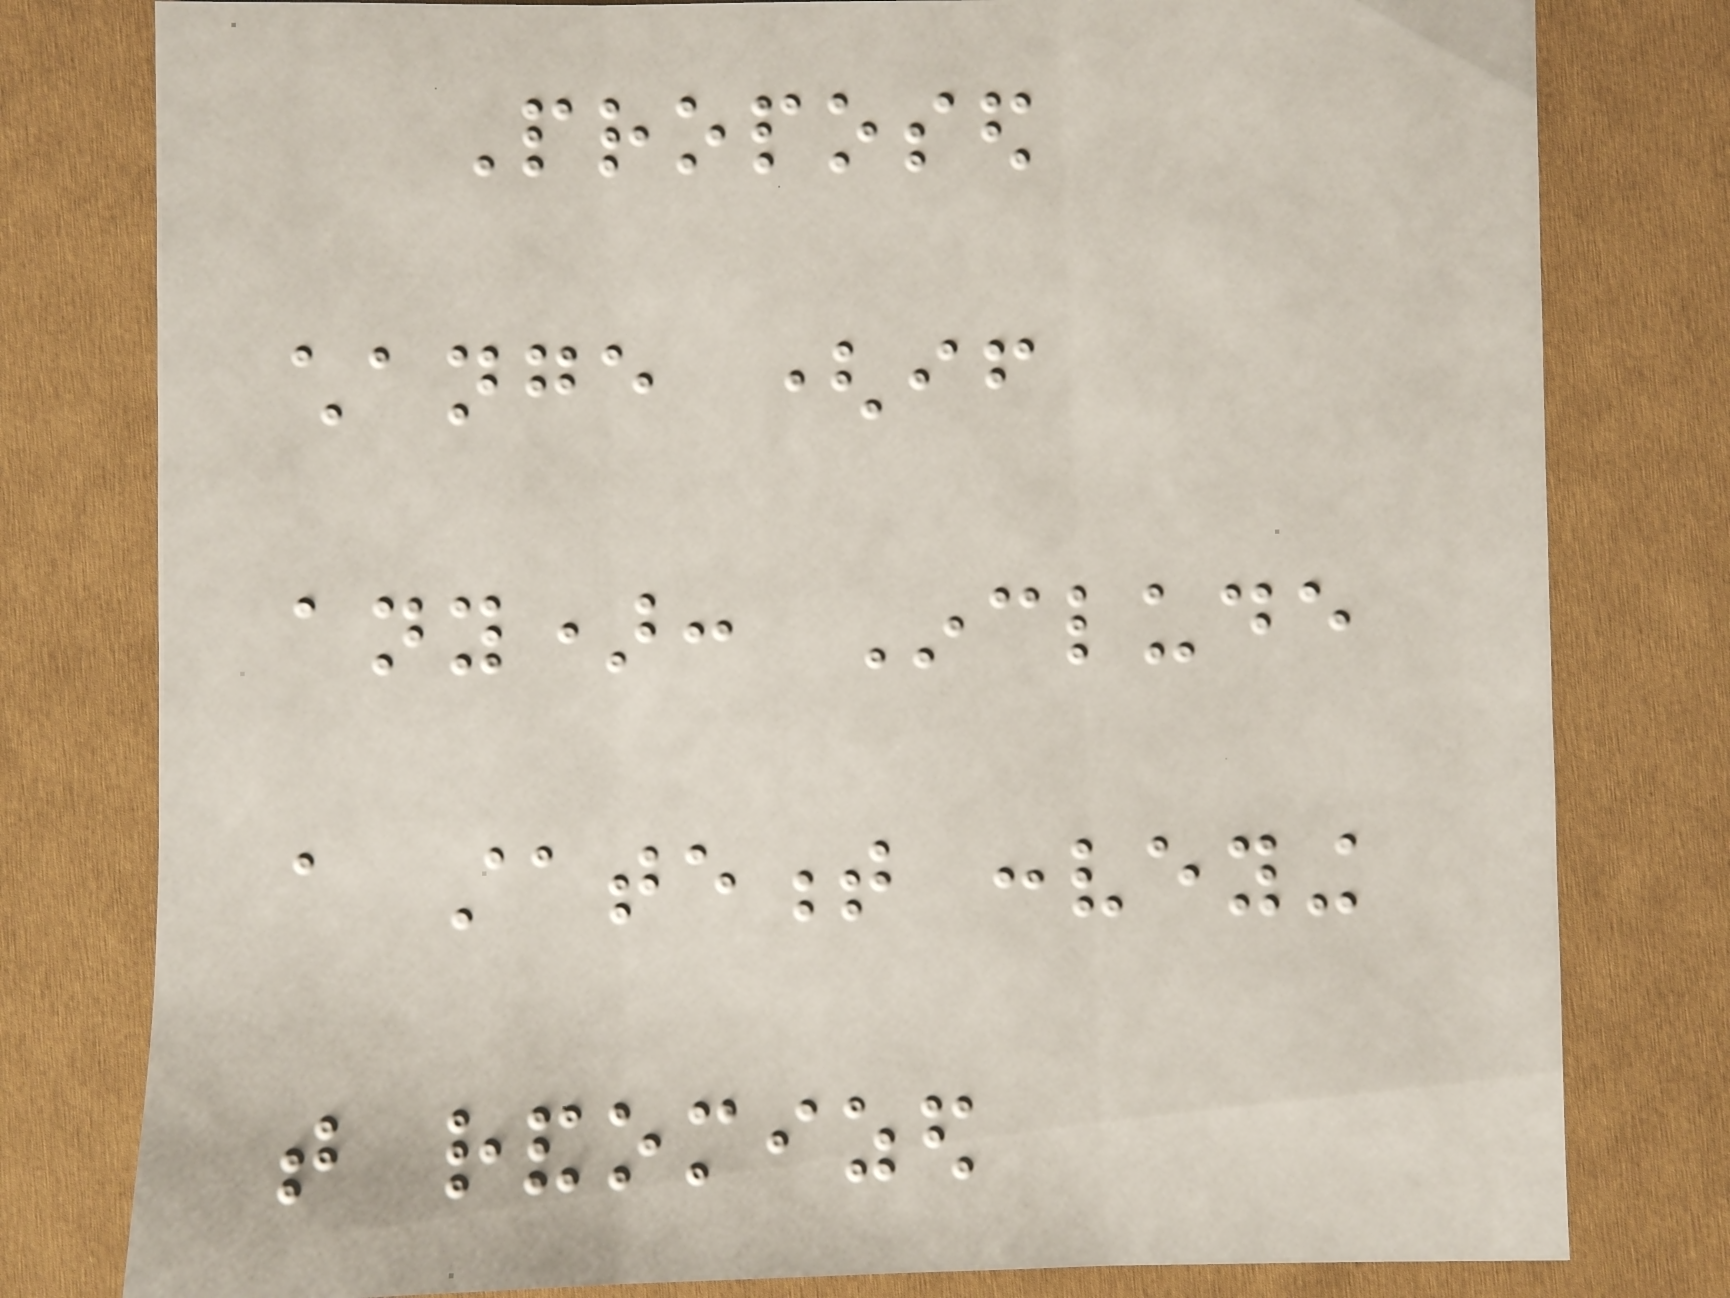Proposed
change (if
any): Include
a statement conveying
that randomized
